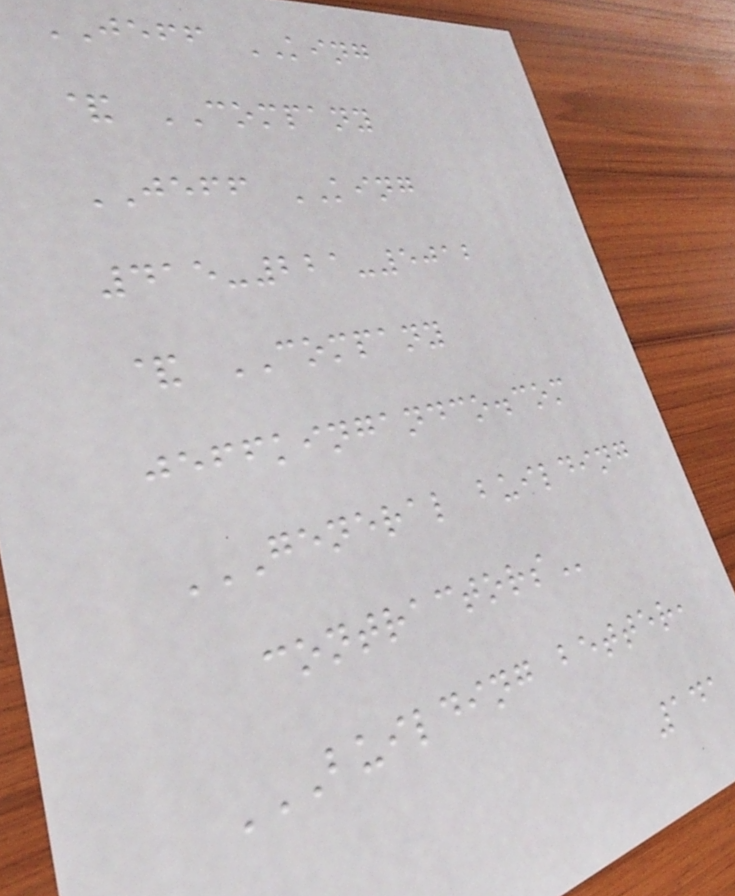JEFF KING
& COMPANY
JEFF KING
415-221-5012
& COMPANY
jeffkingandco.com
GENERAL BUILDING
CONTRACTORS
BUILDING BETTER,
141
